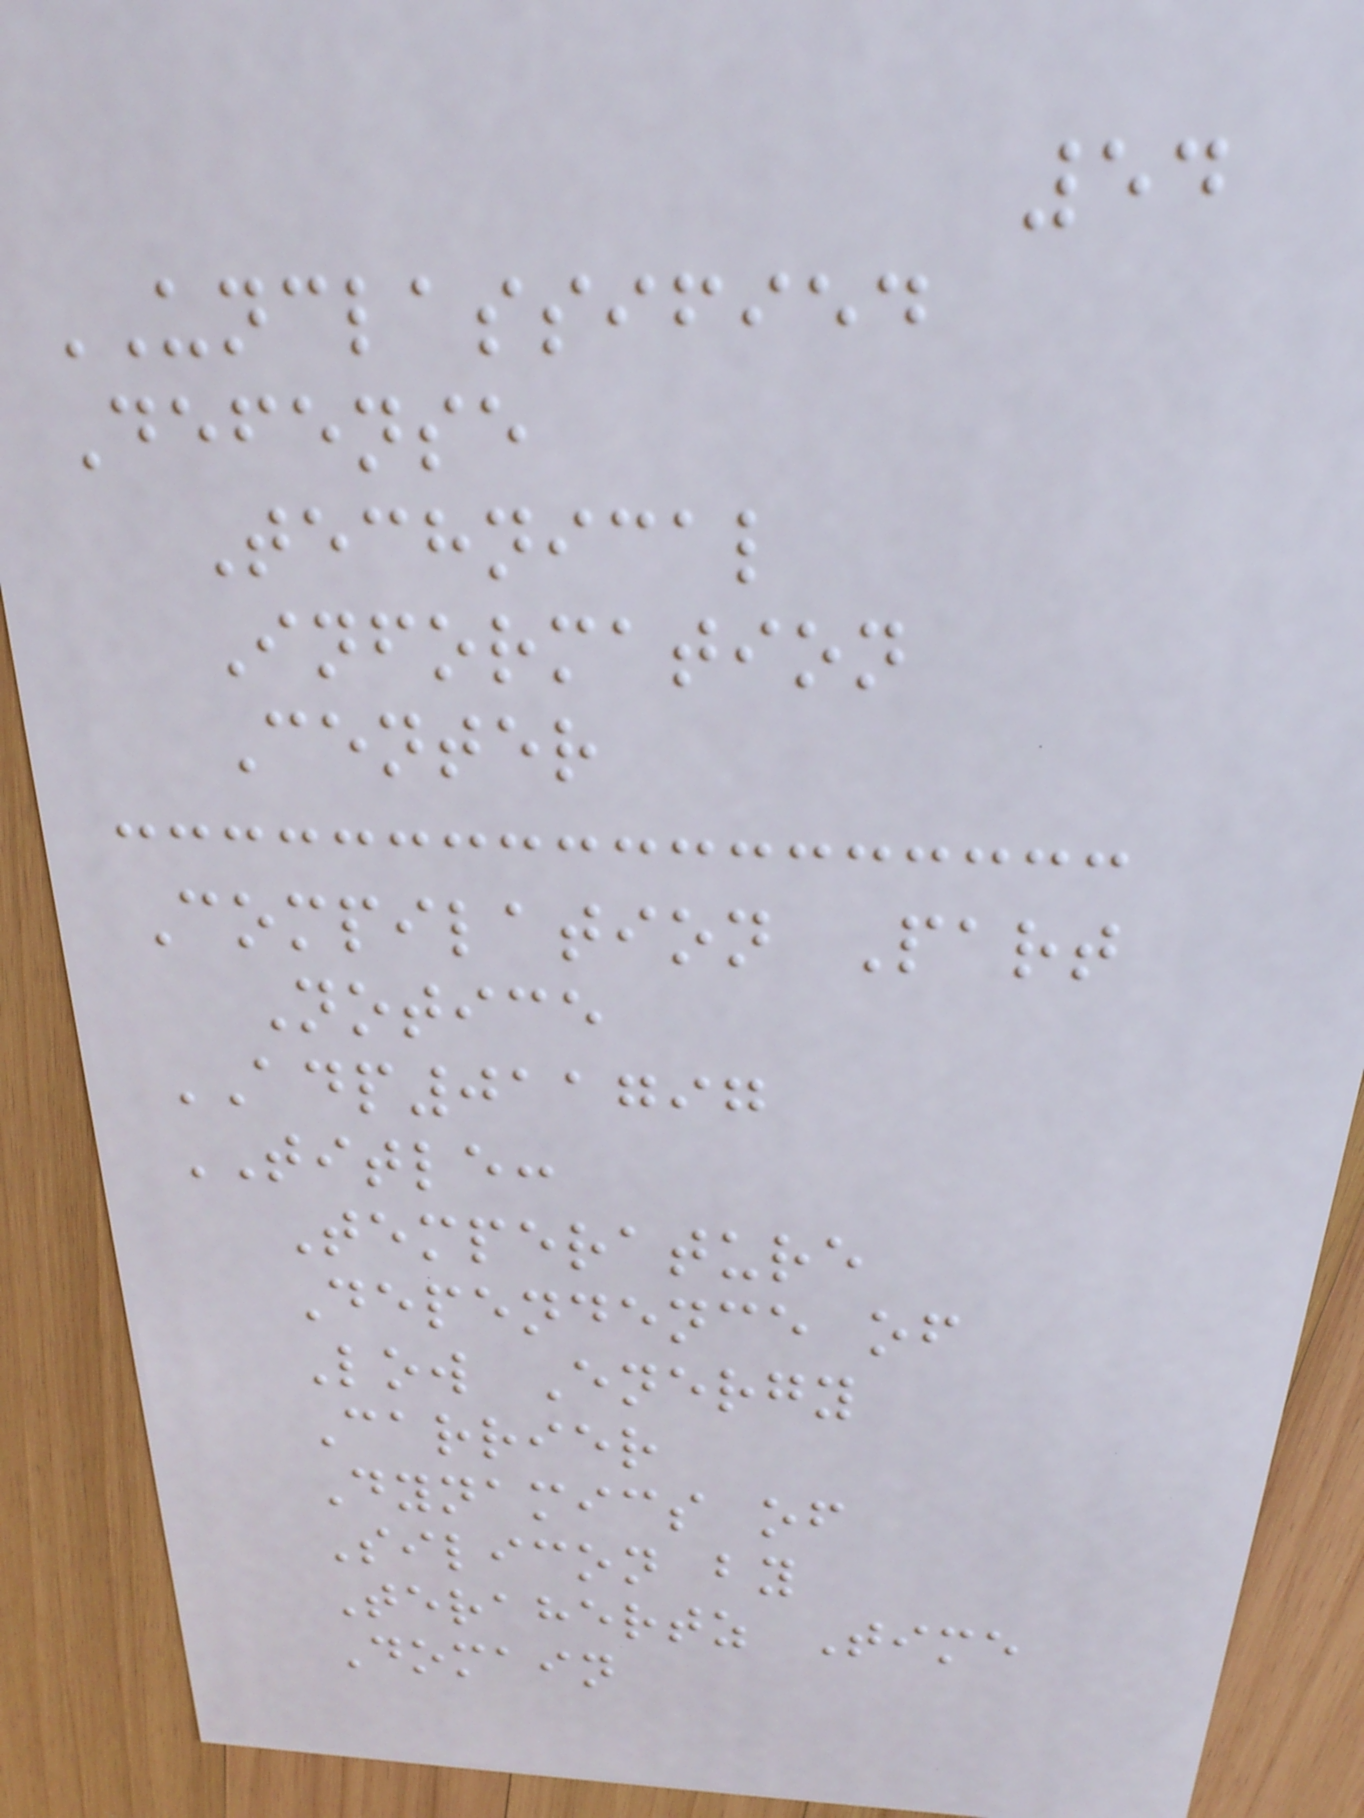54
UNCLASSIFIED
Defense
Technical
Information
Center
Compilation Part
Notice
ADP011797
TITLE:
Temperature
Dependence of
Low Energy
Carrier
Dynamics of
Silicon by
Terahertz Time
Domain
